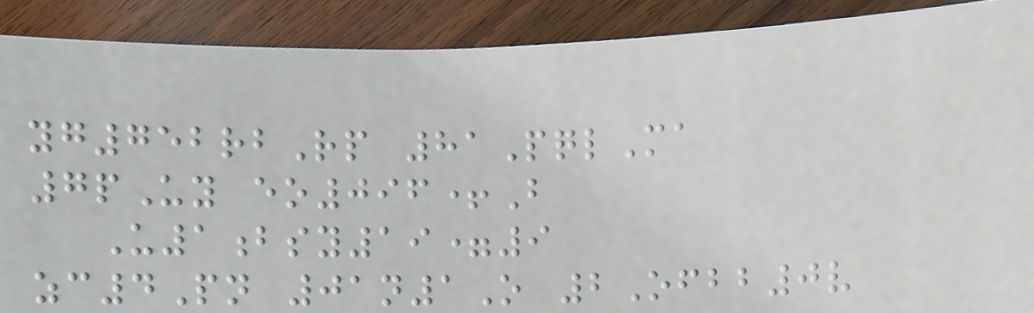yg752rbRp 81PqlMa
7pUy eo096+B
U1bsy19=9
zc4Pn 01n1O 2Ofbb0v
